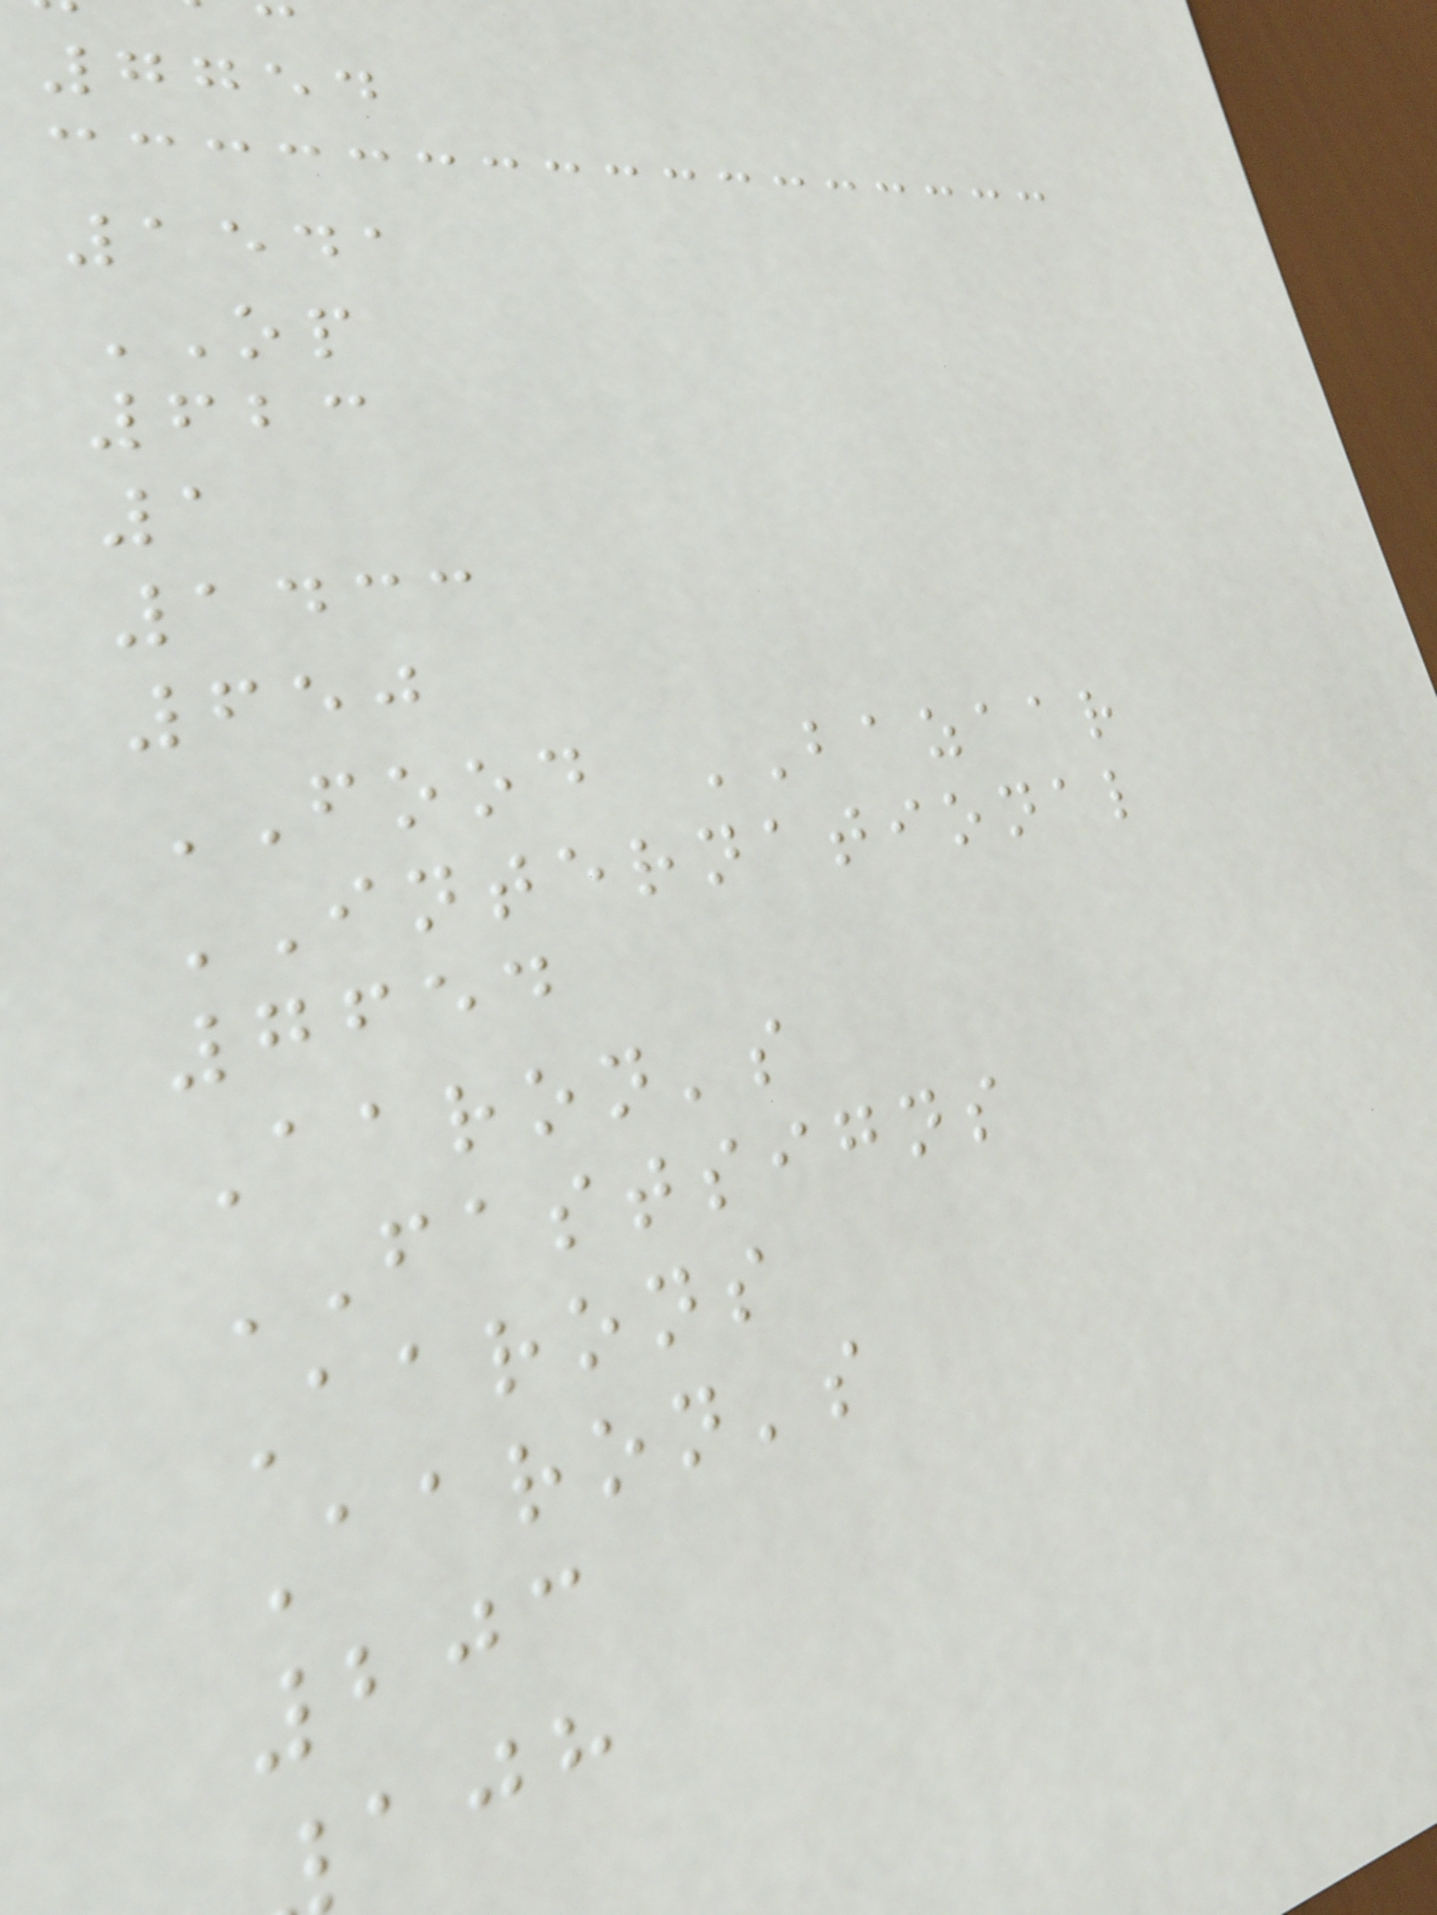7754
1541
OP
623
1
1433
650
FOOD BAZAAR
INTERNATIONAL
7654
Aaron's
FASTSIGNS
Aarons
Aaron's
203
